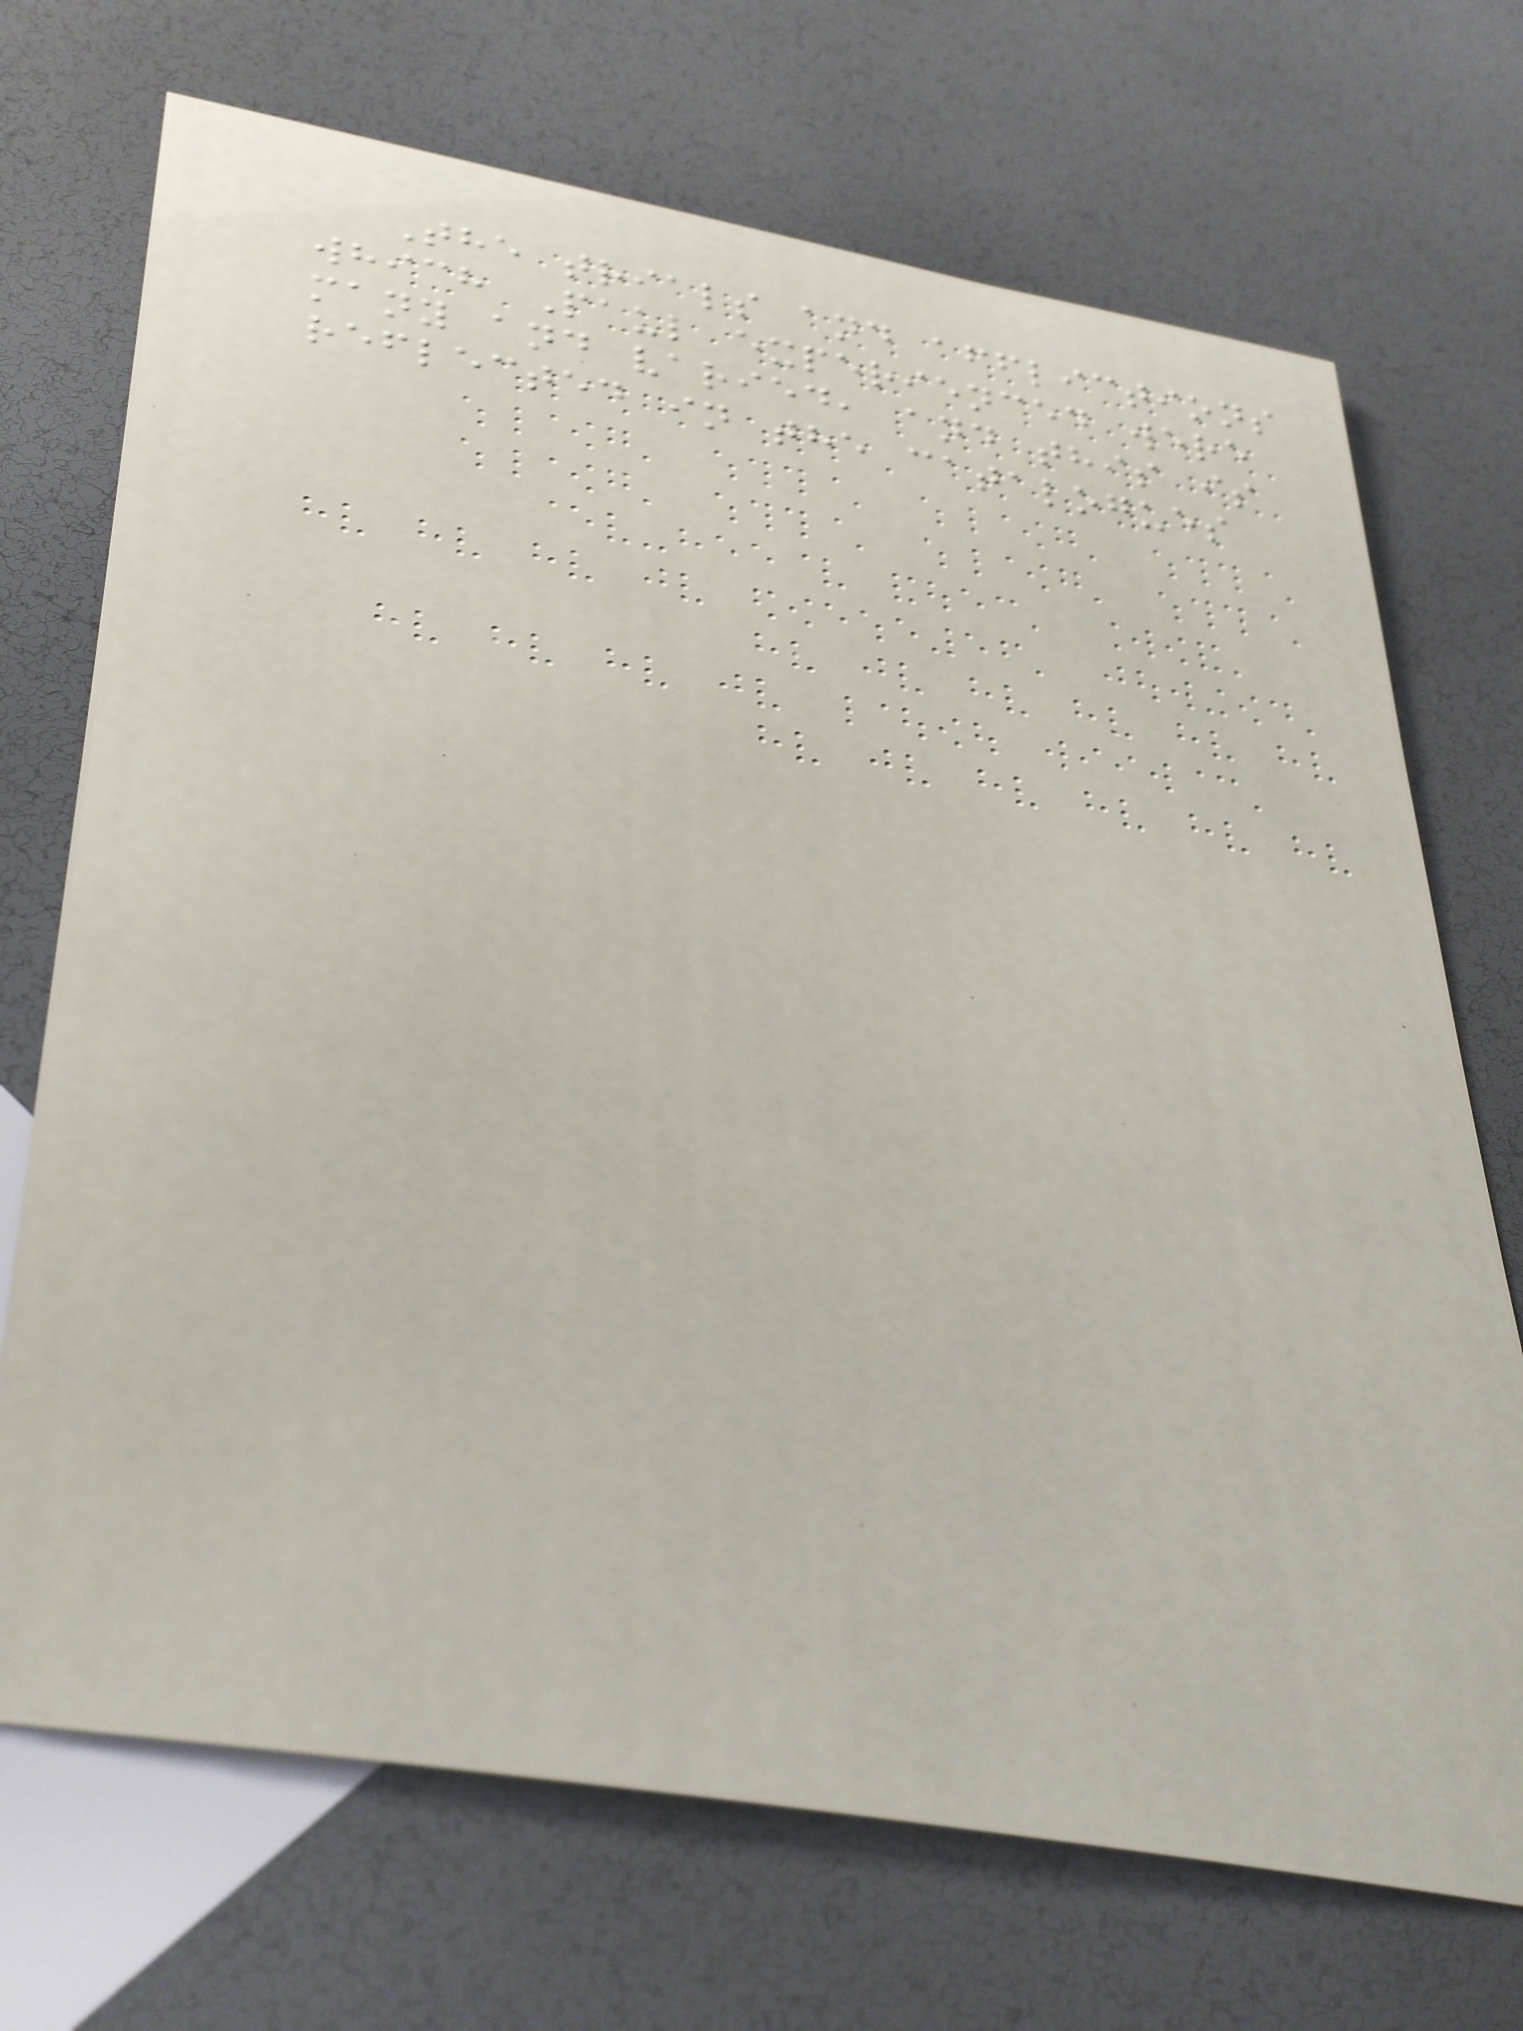The trials and afflictions
which Paul experienced were
many and varied, and this is
reflected in the catalogues
